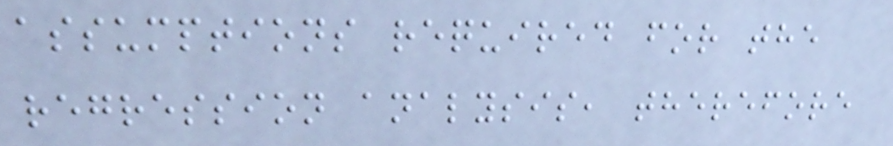assumptions required for the
regression analysis, therefore
